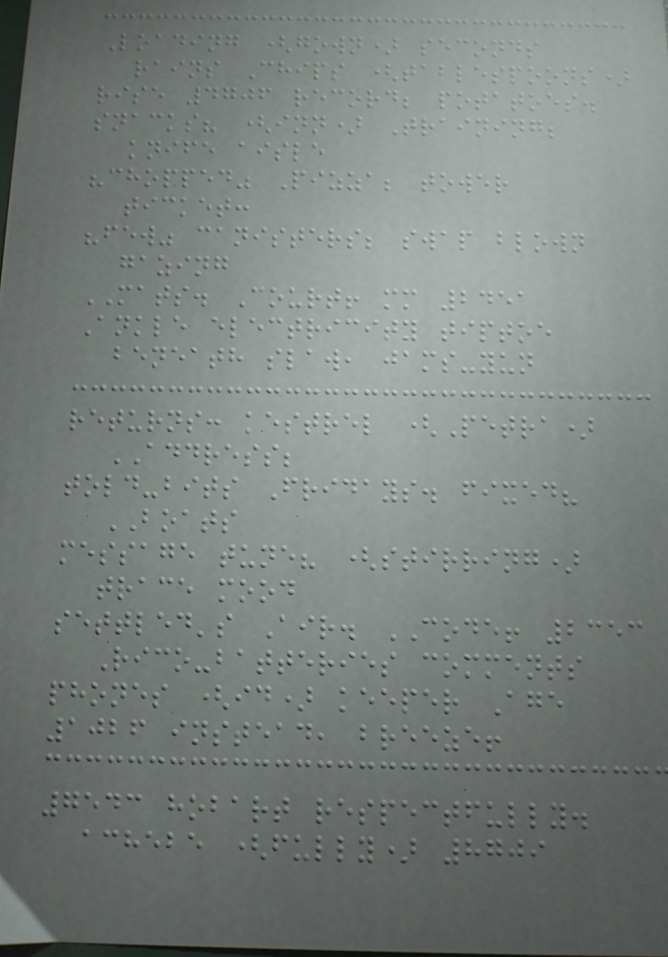Loading (gown) seconds
rains Chips (tablespoons)
rise 4706 record; potatoes.
snacks? (inn) Training;
knife aisle
"chopped" Pizza; tower
ticket:
"few" canisters; swap blown
gazing
MATS. Court! mm 2451
Ankle electricity tiptoe
beneath slaw, jams-yun
returns: kestrel (Petra)
ADDRESS;
told-bits Fridays. fixed?
BOATS
message tune? (stirring)
trace mood
settled's Air. CODE! 2353
Rico-batteries comments
phones (id) keeper Age
1026 instead, breeze!
7543 hobart respectfully.
achebe (fully) 8709
